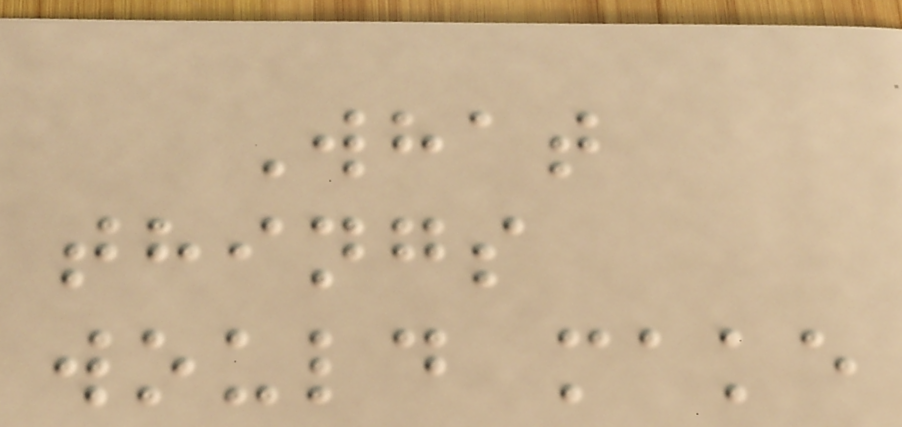What
things
would make
